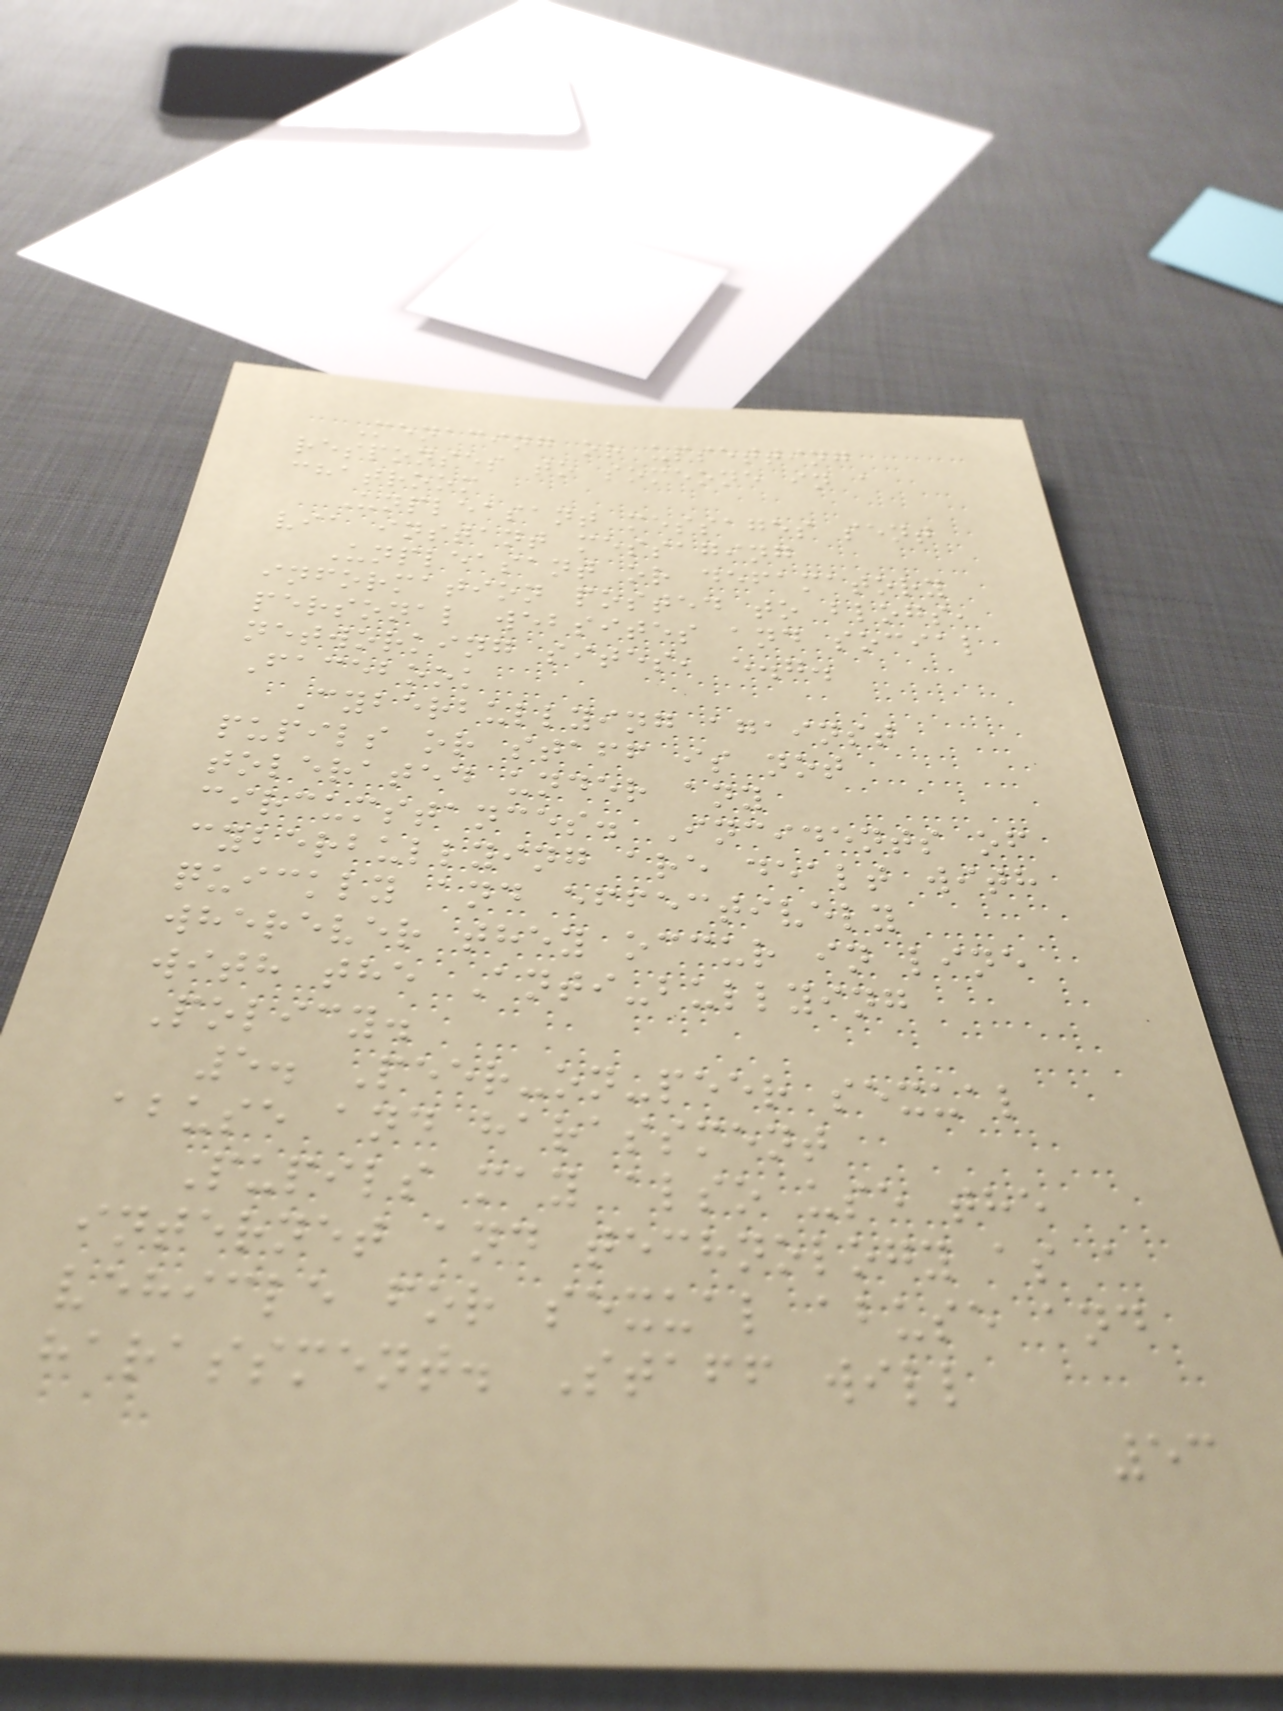Menacing or upsetting
responses to someone in a
chatroom
Unpleasant messages sent
via instant messaging
Unpleasant or defamatory
information posted to blogs,
personal websites and social
networking sites, e.g.
Facebook
Cyberbullying against
pupils or staff is not
tolerated under any
circumstances. Incidents of
cyberbullying are dealt with
quickly and effectively
wherever they occur in line
with the Anti-bullying
Policy.
5. Peer-on-peer sexual
abuse and harassment
Pupils may also use the
internet and technology as a
vehicle for sexual abuse and
harassment. Staff will
53
